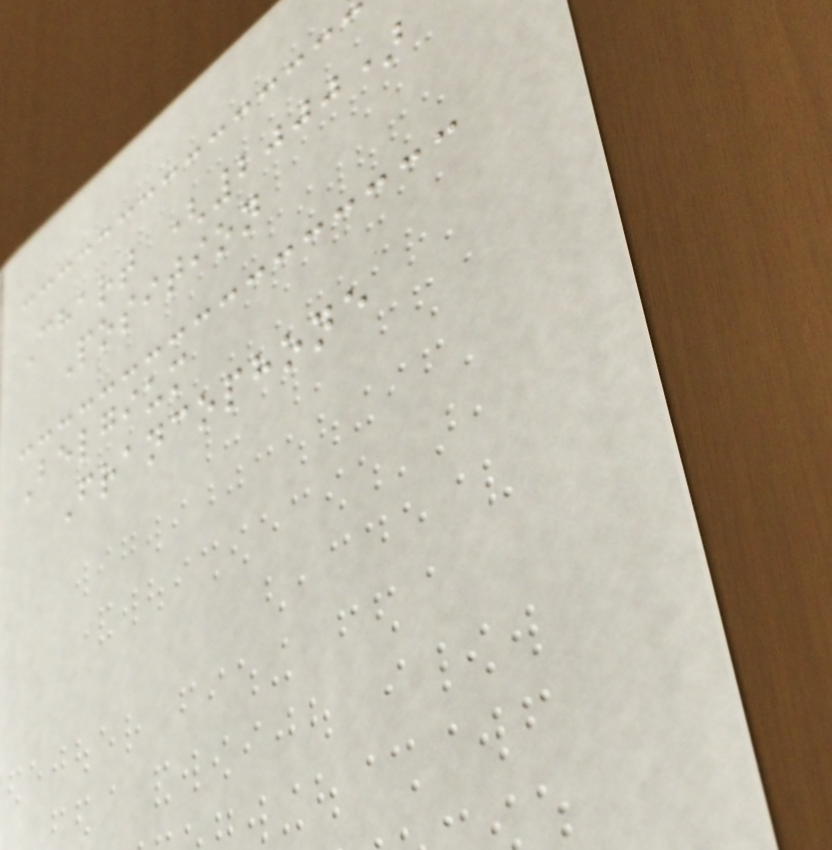Chart (2000)
Position
Belgium
Francophone
